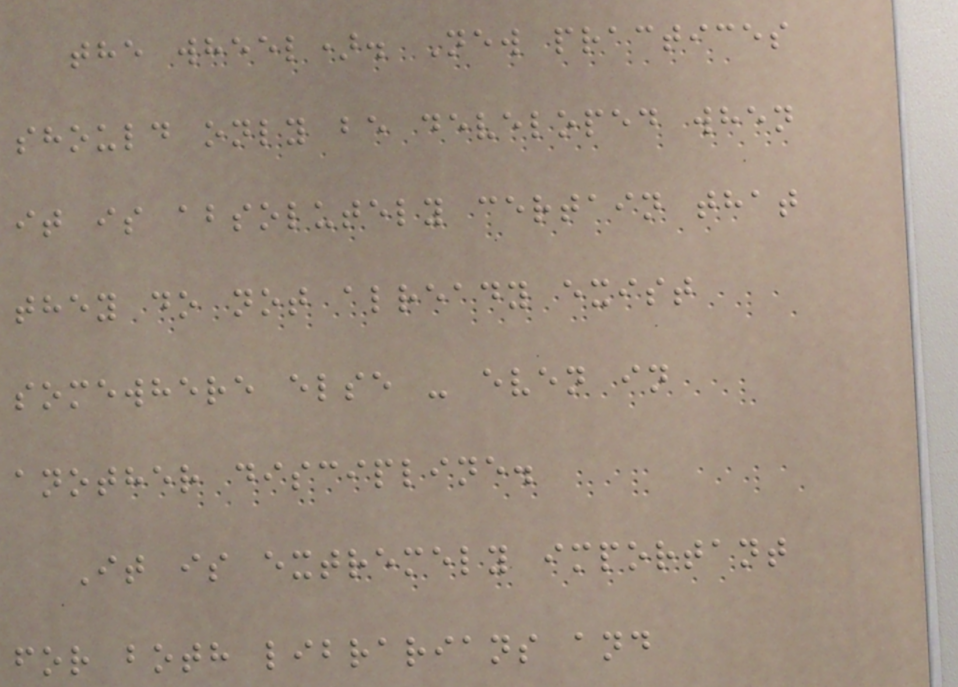the wheel). New practices
should only be developed when
it is absolutely certain that
they do not already exist
somewhere else - even in
another discipline.
It is extremely important
for both librarians and
